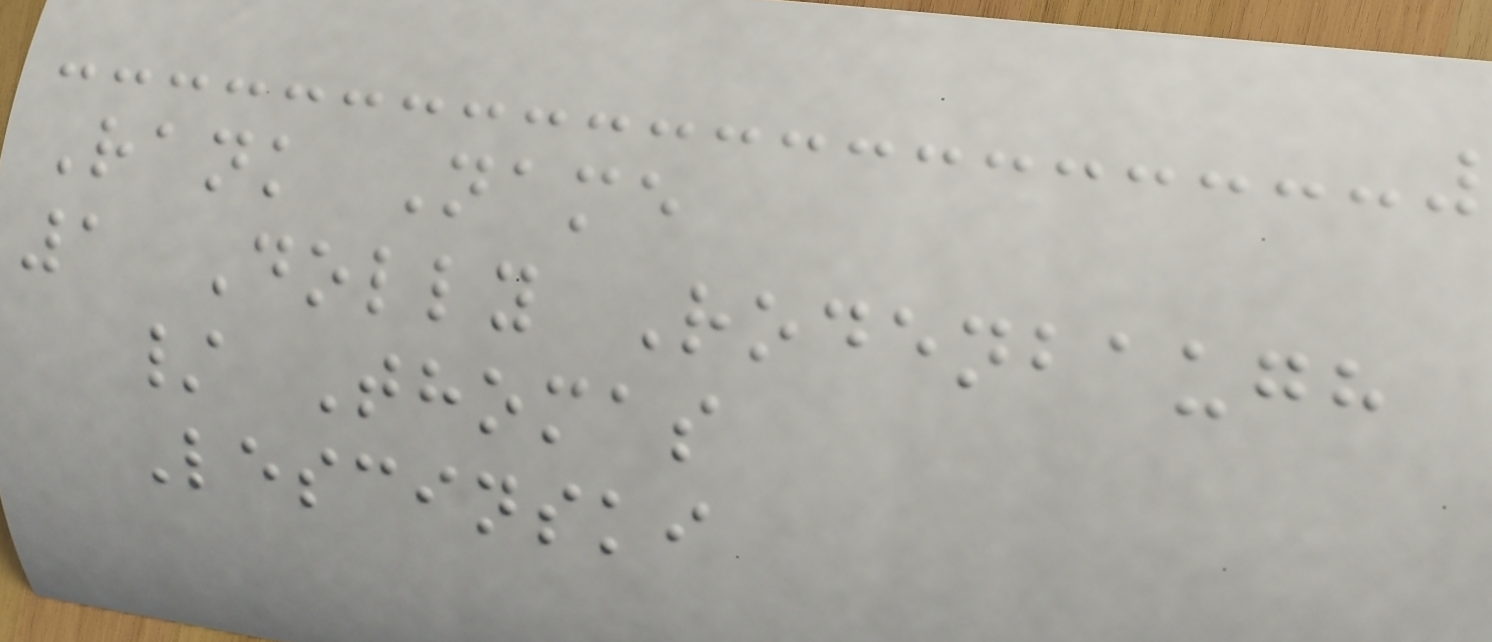Rank Name
1 Dolly Rodenbaugh
/ Thomas
Lescinski
